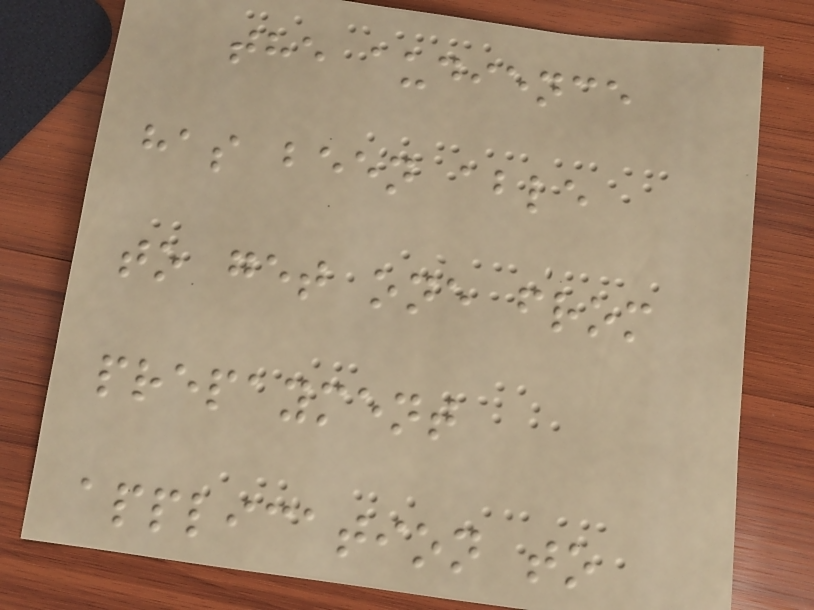the audience
has been able
to get one from
prepayment
application to
